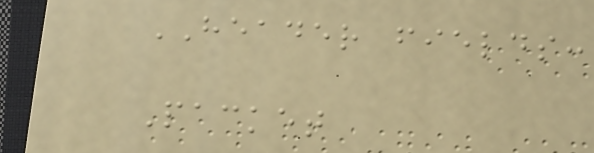HEADER fields:
Packet
